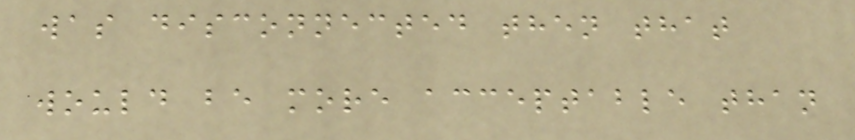was disconnected then that
would be more acceptable than
